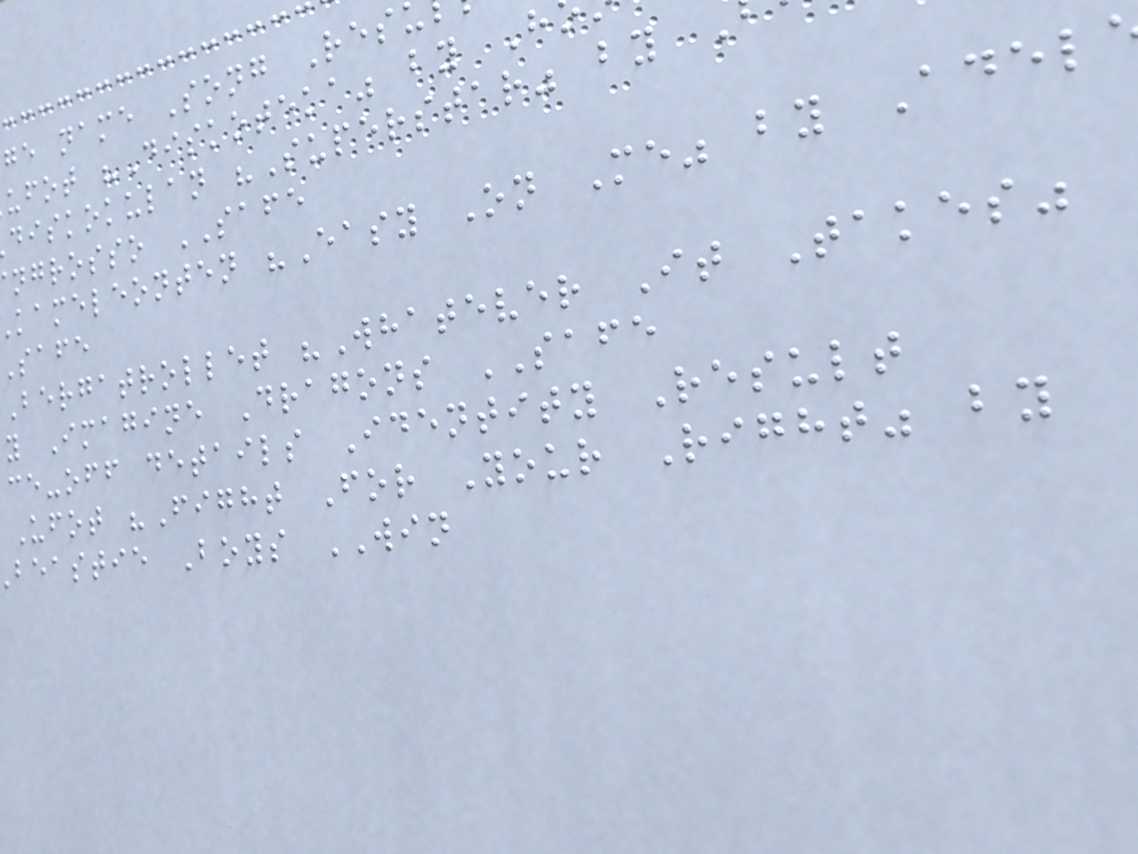ge name Song Res
ufot "Diskoteka" by H
diskokulan "Superstar" by
ngrosso SAFE
kameleonten "Easy On Me" by Adel
safe
Bergatrollet "Whatever It Takes"
y Imagine Dragons SAFE
ce-off details Identity Result
Ufot "Fight For Your Right" by
beastie Boys WIN
